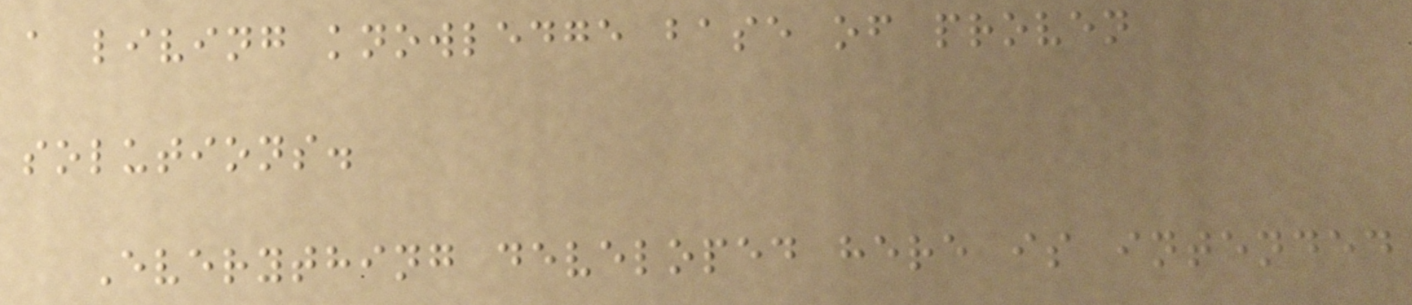a living knowledge base of proven
solutions.
Everything developed here is intended
